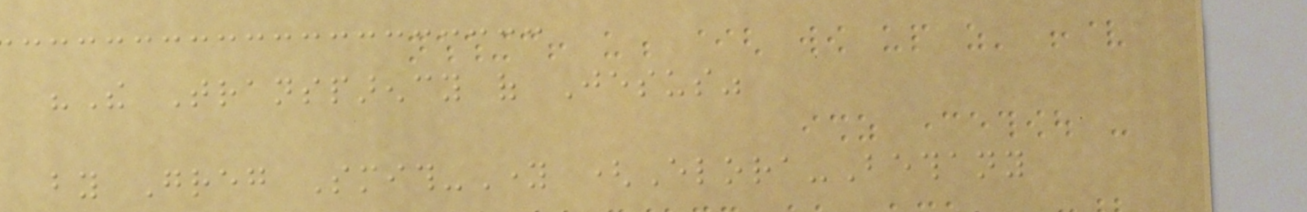"The Transparency of Jesus"
by Greg Smith-Young (Elora-Bethany
